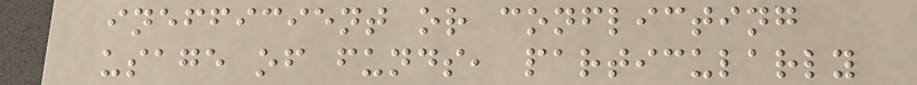inefficient or conflicting
usage of funds, particularly
